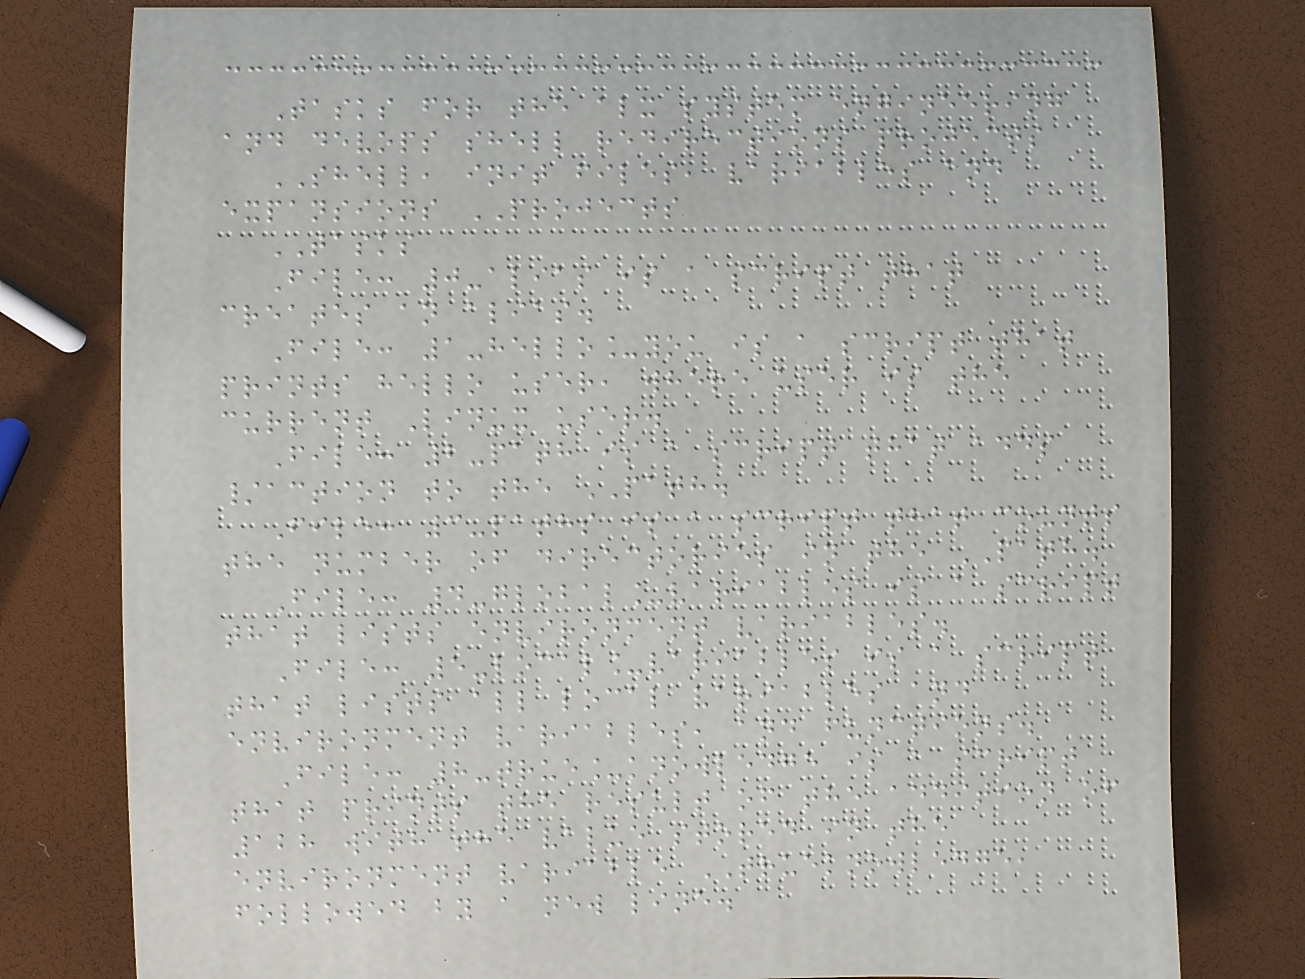Tasks for the alx system engineering
and devops shell redirections projects
SHELL, init files, variables and
expansions PROJECTS
TASKS
File: 0-alias is a script that
creates an alias.
File: 1-hello_you is a script that
prints hello user, where user is the
current Linux user.
File: 2-path is a script that adds
/action to the PATH.
File: 3-paths is a script that counts
the number of directories in the PATH.
File: 4-global_variables is a script
that lists environment variables.
File: 5-local_variables is a script
that lists all local variables and
environment variables, and functions.
File: 8-true_knowledge is a script
that prints the result of the addition of
128 with the value stored in the
environment variable TRUEKNOWLEDGE,
followed by a new line.
